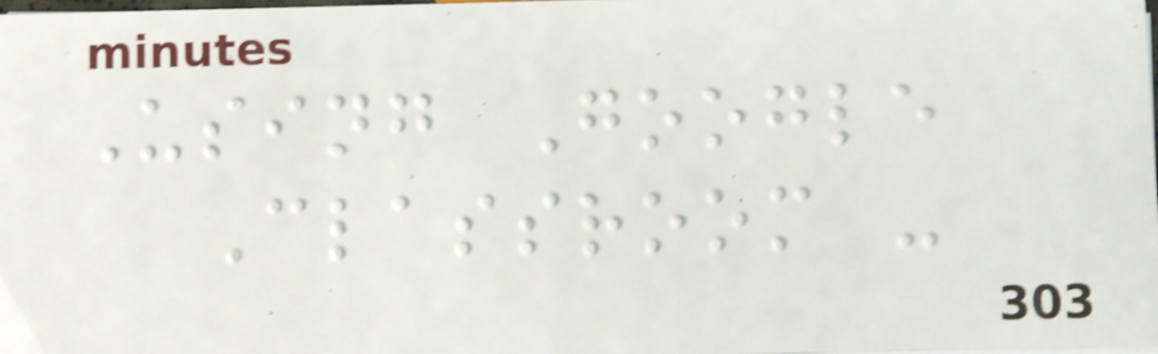Using Google
Classroom -
